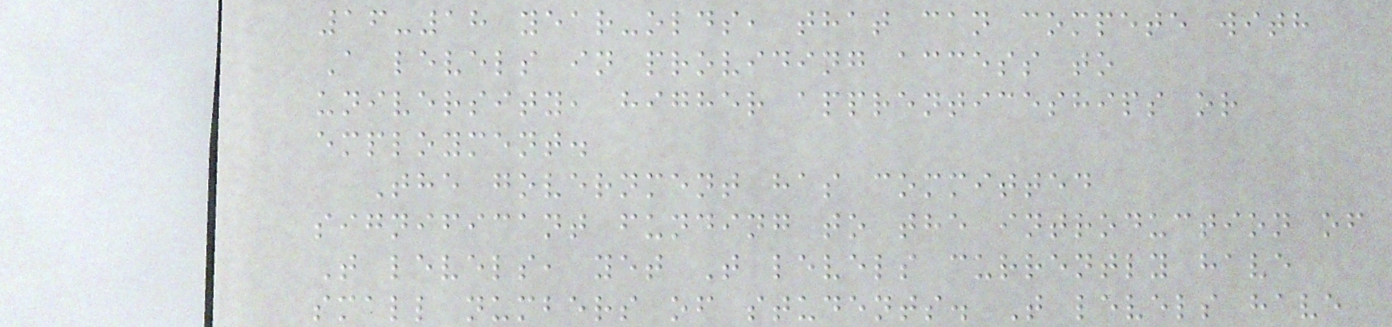16-18 year-olds, that can compete with
A levels in providing access to
university, higher apprenticeships or
employment.
The government has committed
significant funding to the introduction of
T levels, yet T levels currently have
small numbers of students. T levels have
